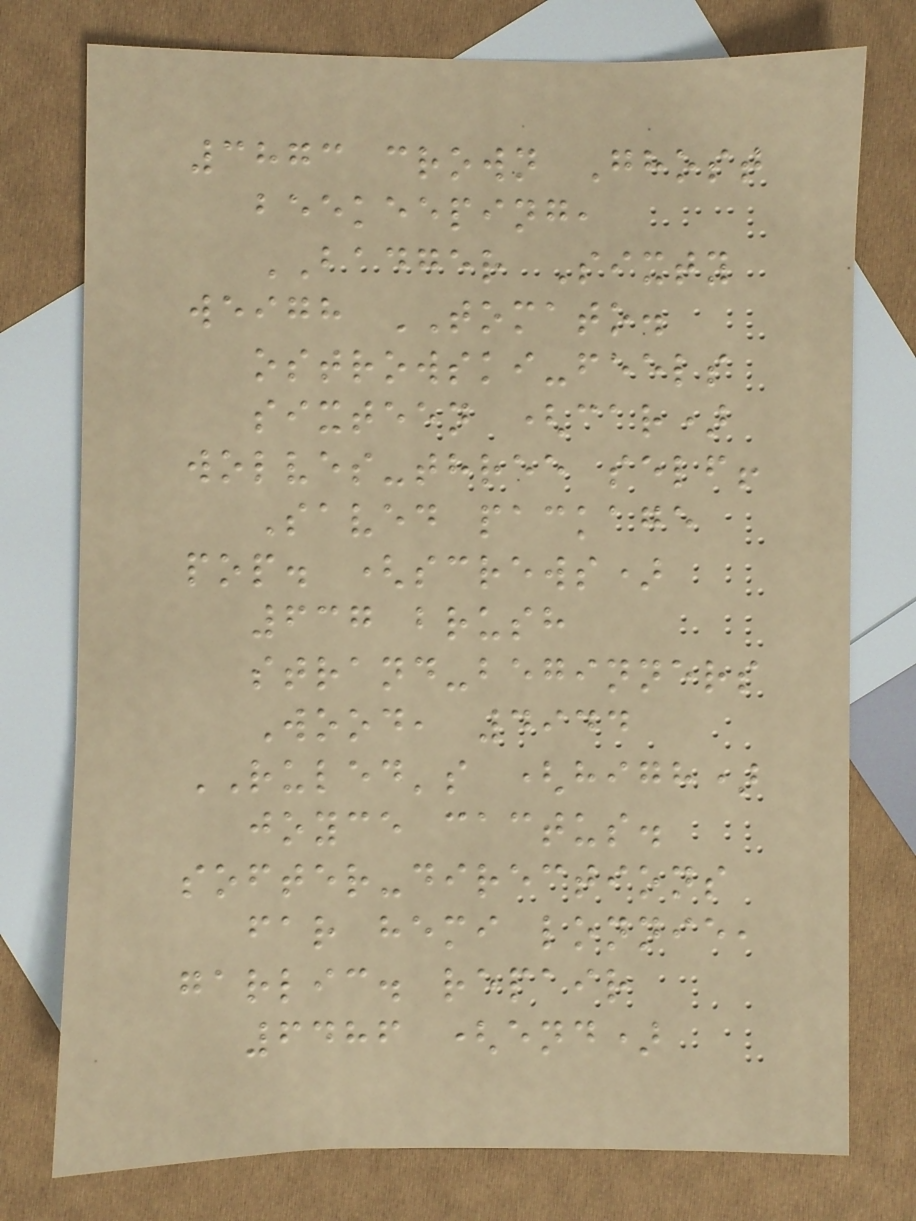3873 crown Ghost
beekeeping,
BADGER Sixty
weigh TOMATO.
ostrowski-feels
sixteen (car)
wolves-three self!
Saved package
pop. (screws)
637 brush
strand-beginners
Wood, 4944
RULED's (high)
joyce cactus.
softer-directions
far hemi lonnie,
garlic. repair
6486 (end)
